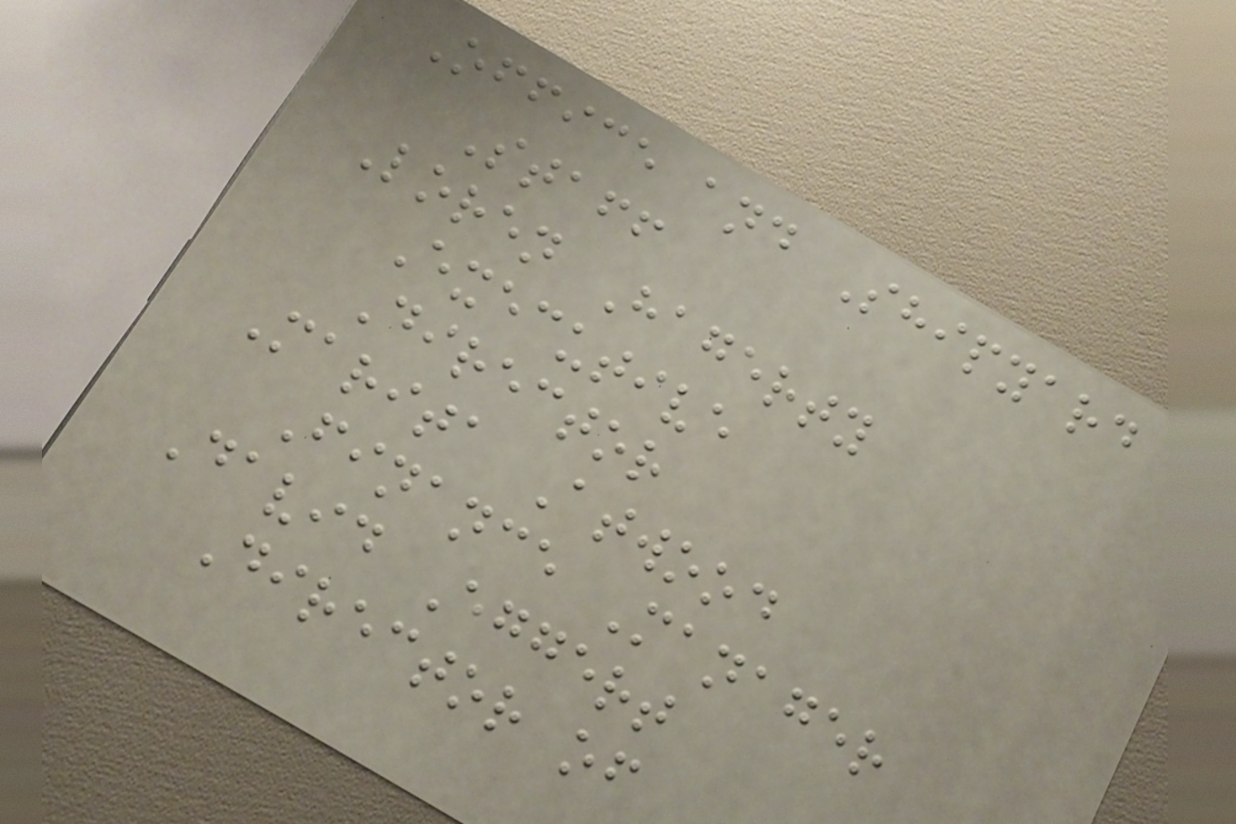Office and Shipyard
Staff
Loren Hagerty
Executive
Director
Marita Atwood
Finance Manager
David Eggert
Director of
